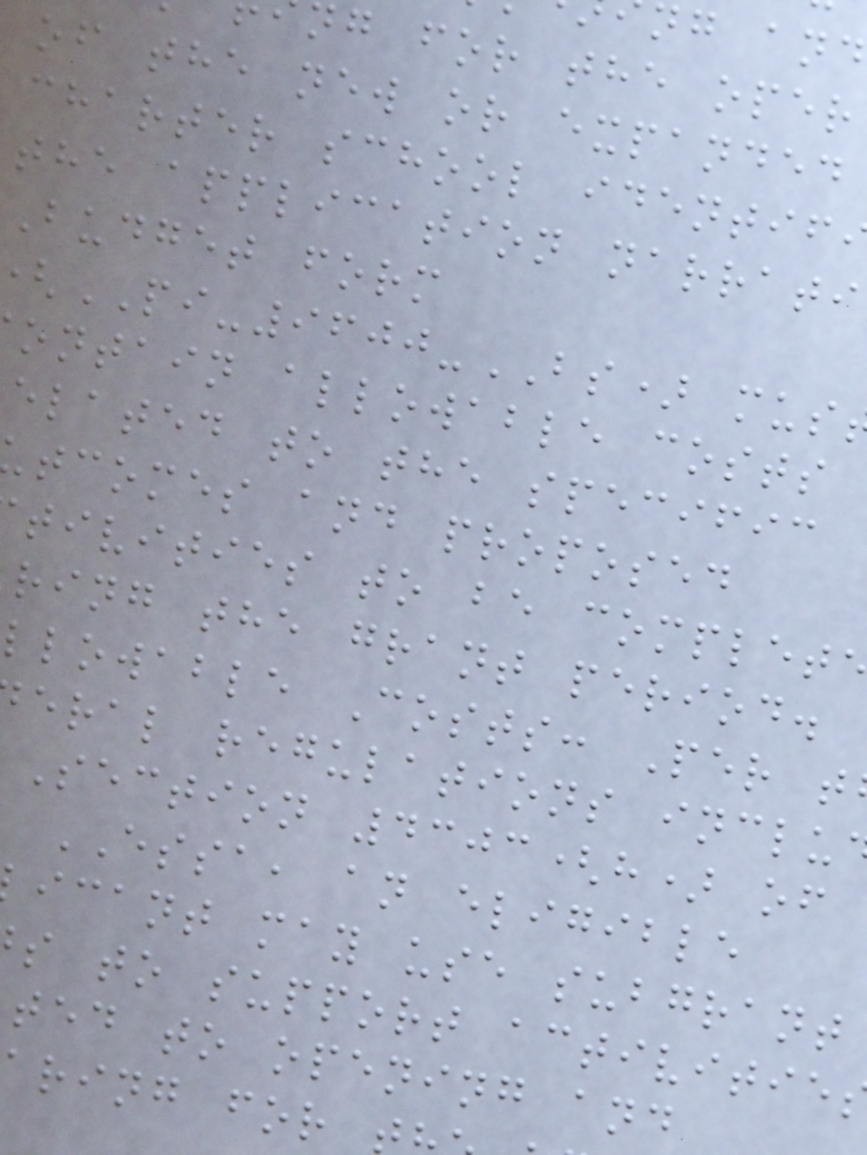ng and
g for the oper
of the new or expanded
charter school identif
the application narrati
Budget form
PI-9600-BS) mus
ontain allowable costs
elated to the specific
tcomes and proposed
tivities to be complet
ring the grant period.
llowable Costs: Per t
eral regulations inclu
Section 4303(h) of
ESSA, an eligible
icant may use subgrant
s to support activitie
ted to opening and
aring for
